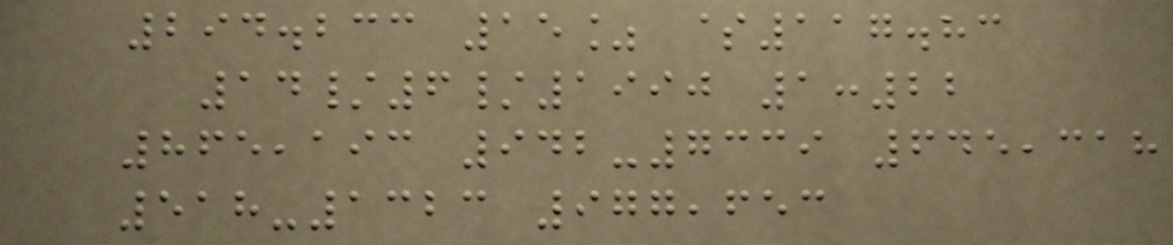294.233 15% $117.83
14/6/1990 1:22
865,193 942-7339 645,318
518-1323 977,653
